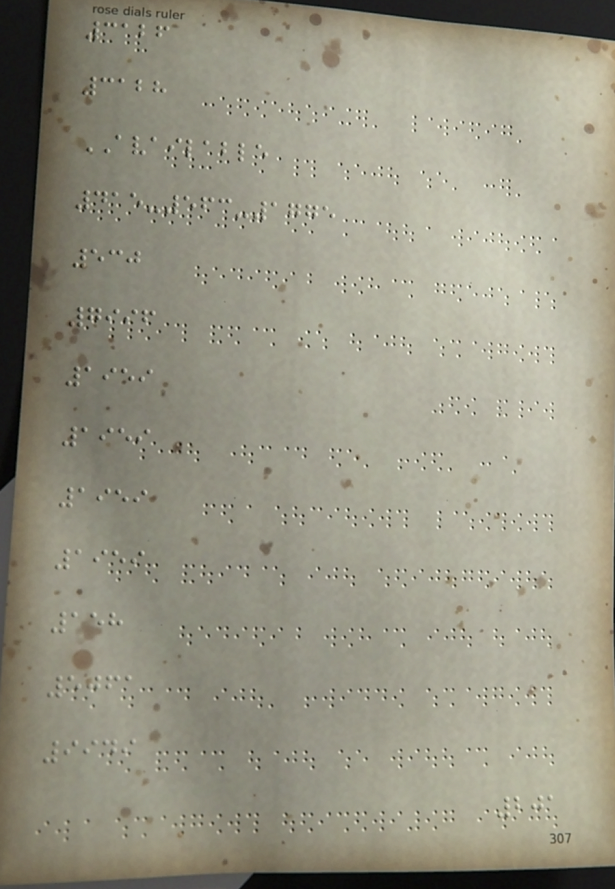3126
3128
AVAILABLE
415-563-1775
530
7996
1959
1959
1959
1959
158
5061
9949
201
